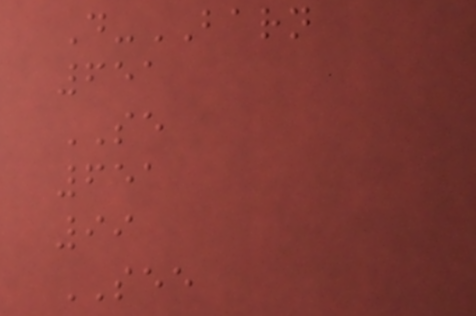D-BARN
651
SE
651
99
SEE
